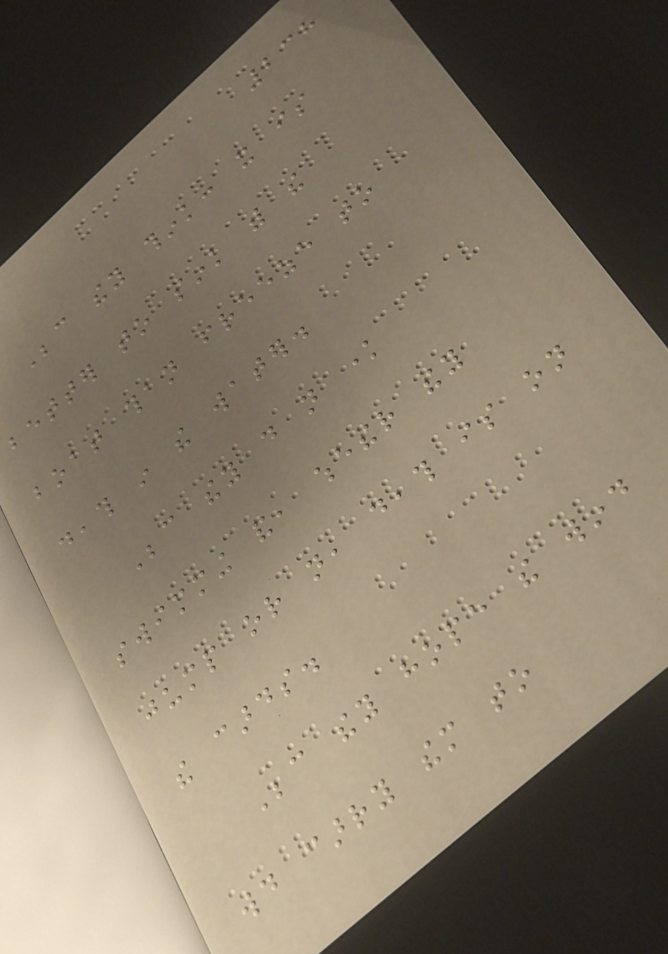238
Because they think: it is
better to sink with the
boat than freeze to
death in the water.
Because they do not know
swimming and, whether they
jump or not, death is on
the cards.
Because they hope the wind
would carry them to
